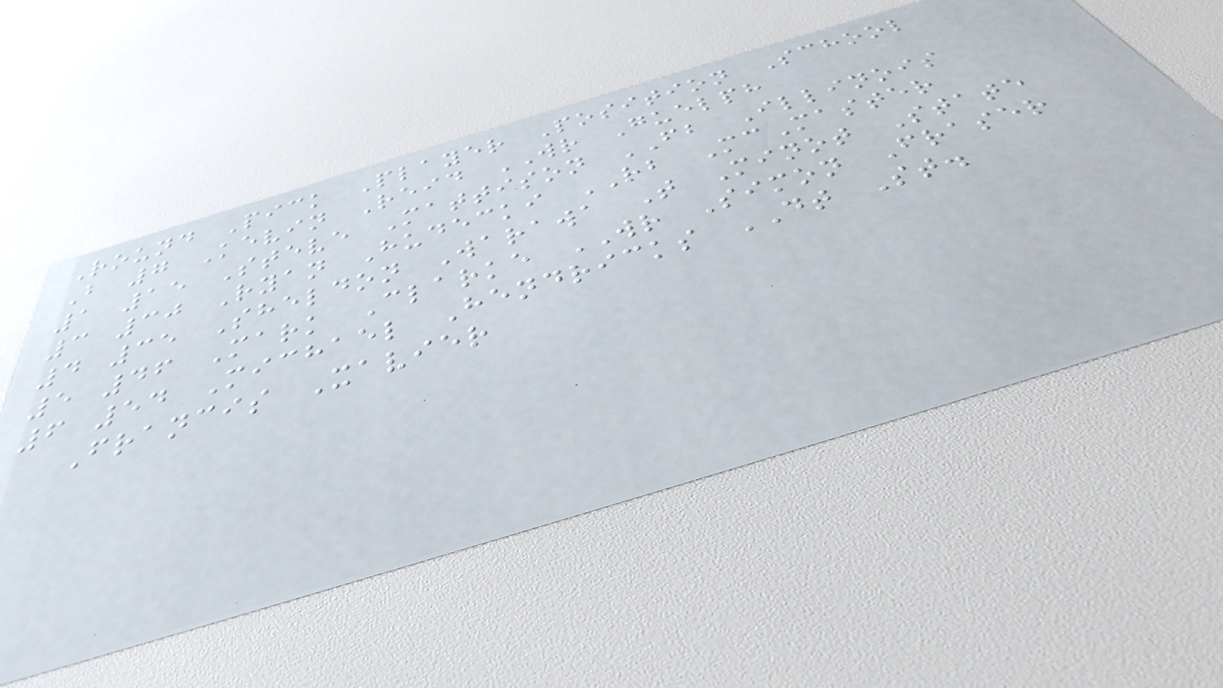Round Pick Player Position School
B 7 Kevin Reid WR Guelph
1 15 Steve Mattison FB Illinois
3 30 Ryan Hudecki RB McMaster
4 35 Sheldon Warawa T Minot State
5 46 Mark Clarke WR Simon Fraser
6 54 Michael Hendricks DT St.
Francis Xavier
